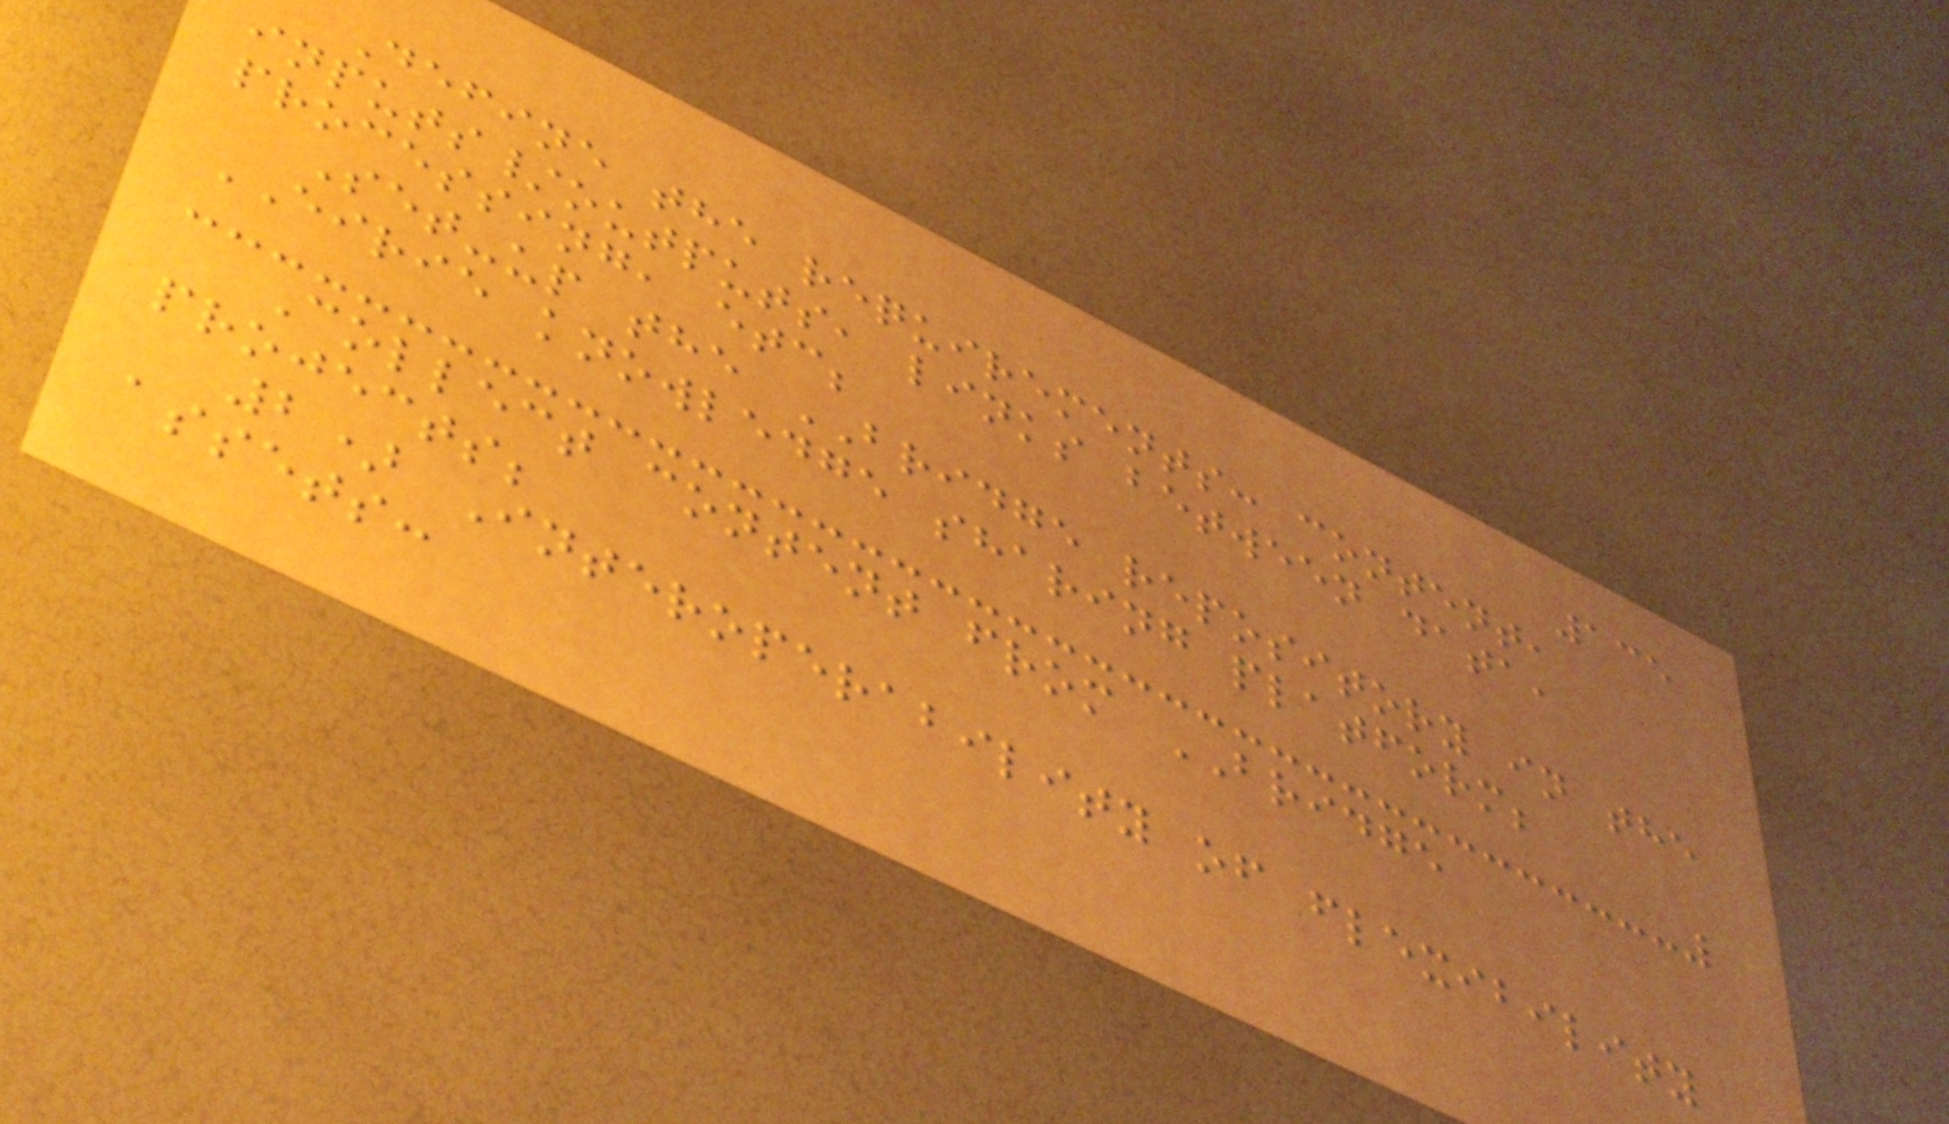135
Define the requirements: content,
inputs/outputs, links between data,
processing, etc;
Set-up the BRIDGE repository in the
EIRIE knowledge sharing platform;
Collect content from BRIDGE
projects;
2) Interoperability of flexibility
assets:
